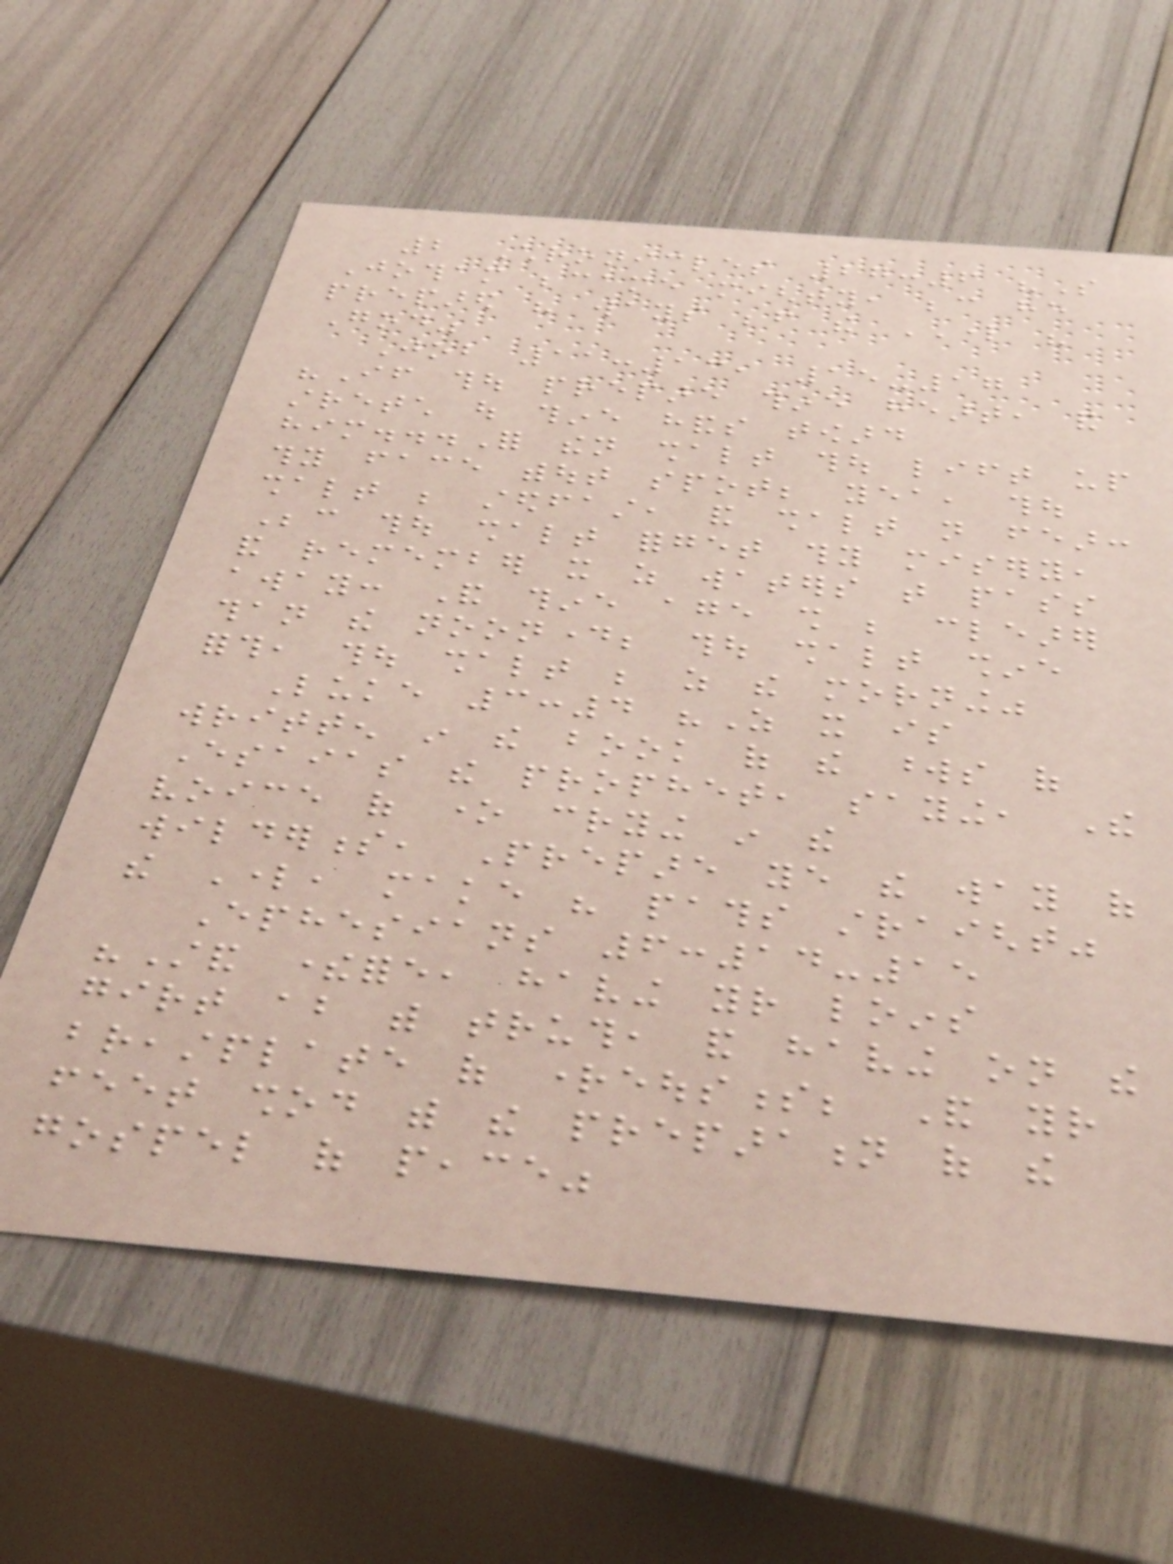2 Chronicles 27:6 "So
Jotham became mighty, because he
prepared his ways before the LORD his
God"
Job 11:13, 15-17
"If thou prepare thine heart, and
stretch out thine hands toward
him...For then shalt thou lift up
thy face without spot; yea, thou
shalt be stedfast, and shalt not fear:
Because thou shalt forget thy misery,
and remember it as waters that pass
away: And thine age shall be clearer
than the noonday; thou shalt shine
forth, thou shalt be as the morning"
Luke 3:4 "As it is
written in the book of the words of
Esaias the prophet, saying, The
voice of one crying in the
wilderness, Prepare ye the way of
the Lord, make his paths straight"
Ephesians 6:14-15
"Stand therefore, having your loins
girt about with truth, and having on the
breastplate of righteousness; And your
feet shod with the preparation of the
gospel of peace"
